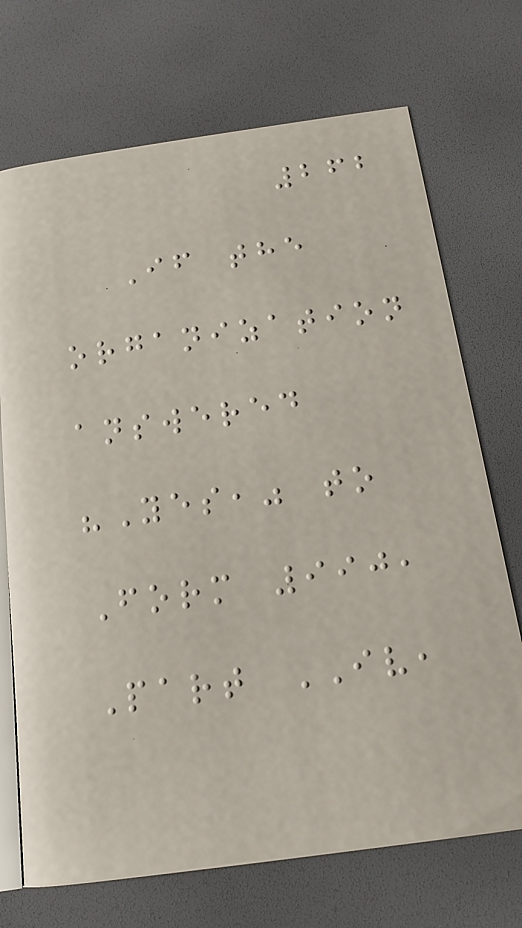262
If the
organization
answered
"Yes," to
Form 990,
Part IV,
